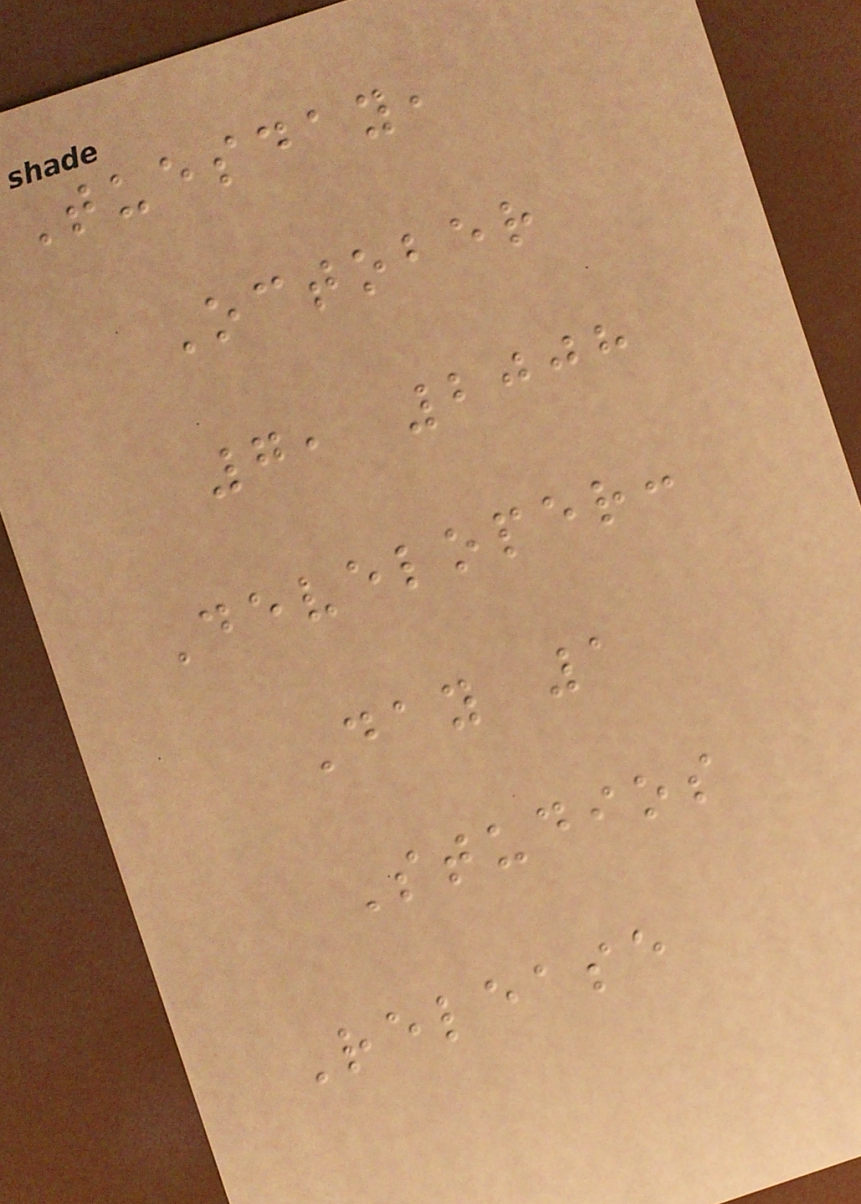Tuesday,
October
7, 2008
Developer:
Day 1
Studios
Release
